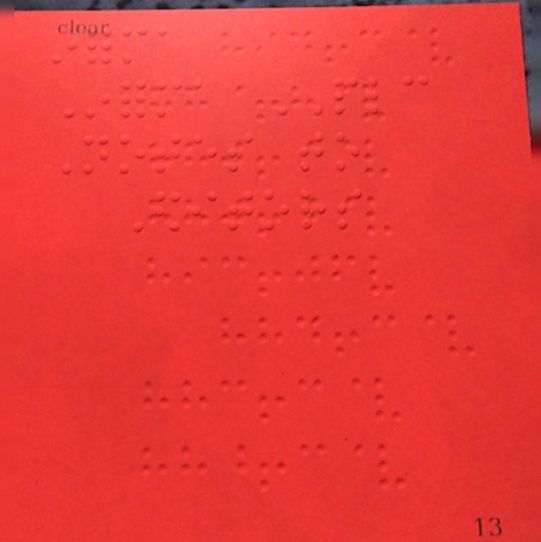informa
Informa PLC
Notes to
Editors
